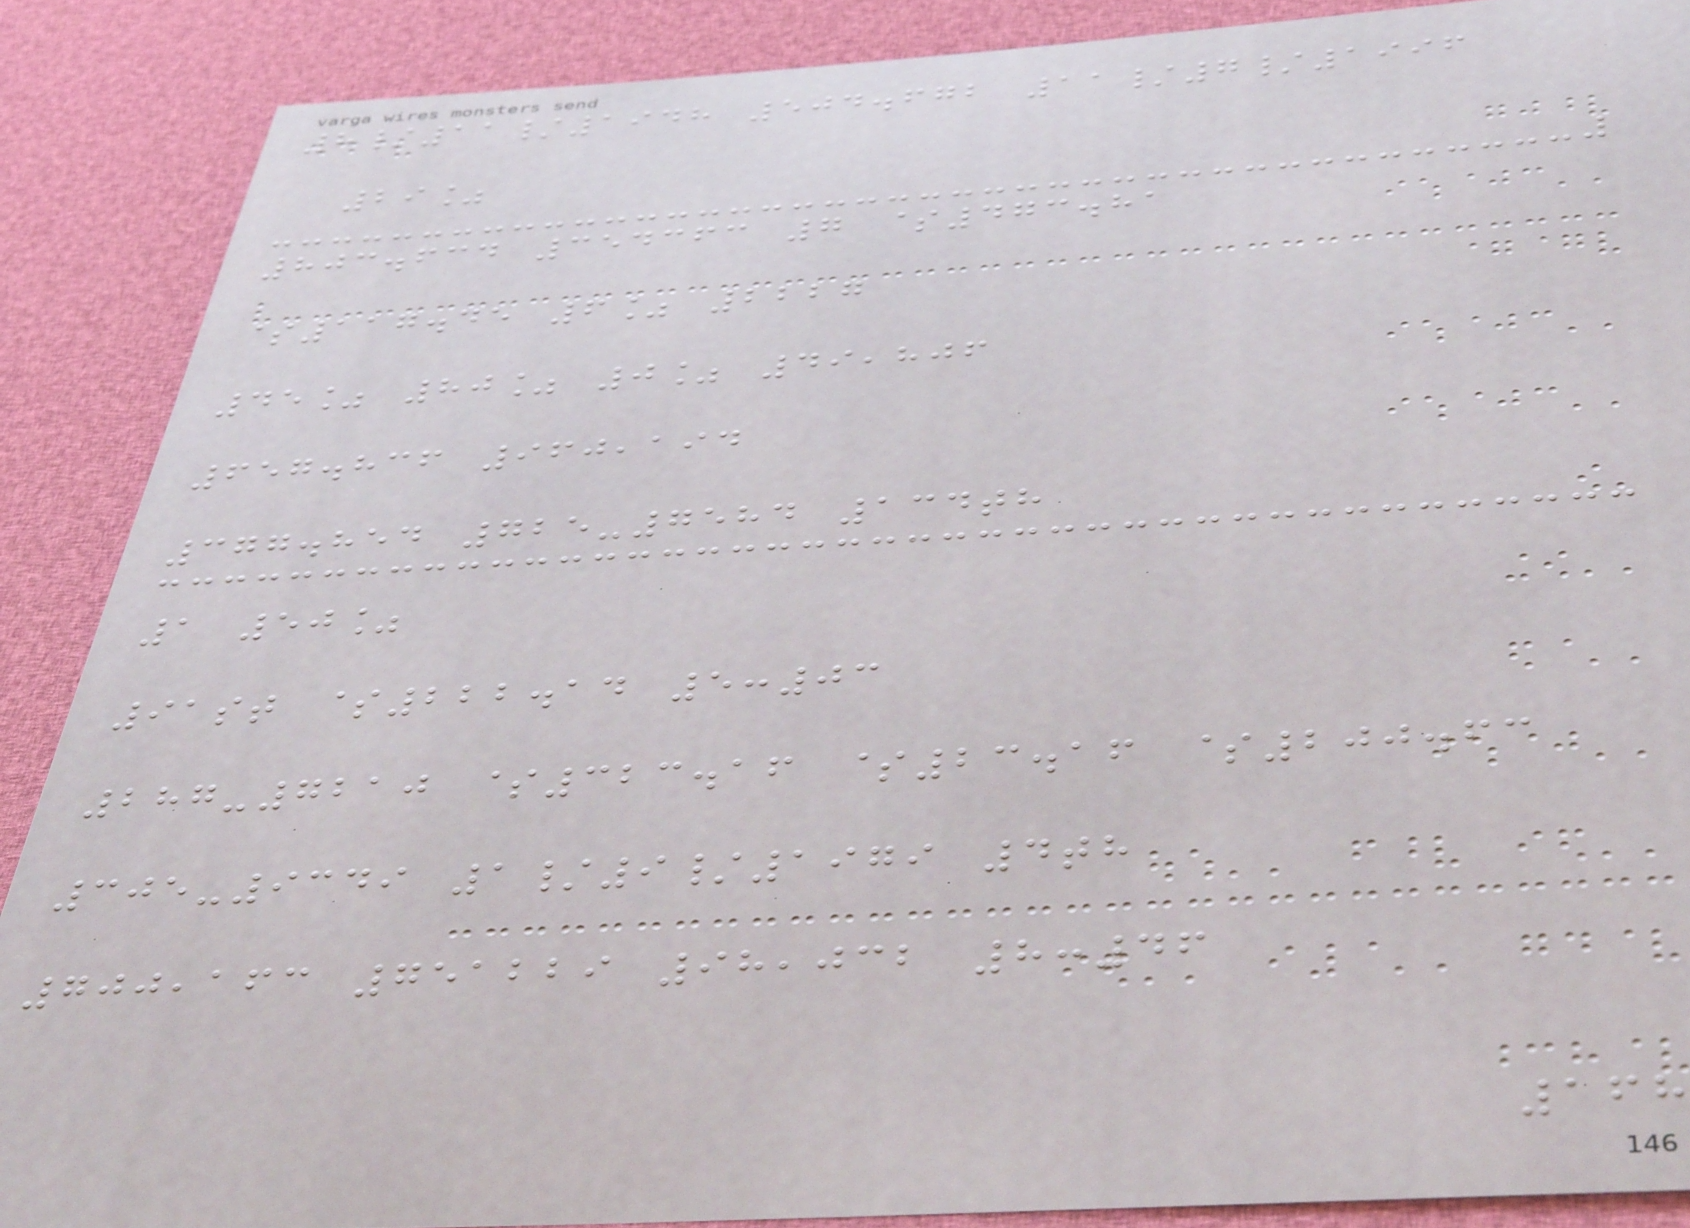8/11/1948 504.672 11/7/1996
29%
803.634 354363 7 $473.81
$117.45 6% 2227
45% 80% 0% 49,806
657.836 960,194
377.854 725-7584 134th
1 50%
91st $222.14 5:03
287-7210 $323.16 $23.16 $200.63
305-9349 1/9/1979 4th
700,163 751229 98,032 8:46
168
